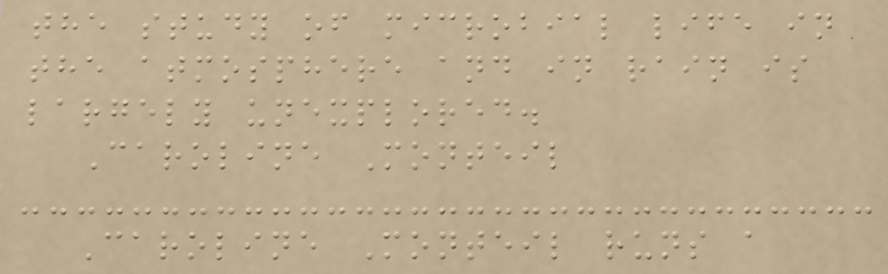the study of microbial life in
the atmosphere and in rain is
largely unexplored.
Caroline Monteil
Caroline Monteil runs a
